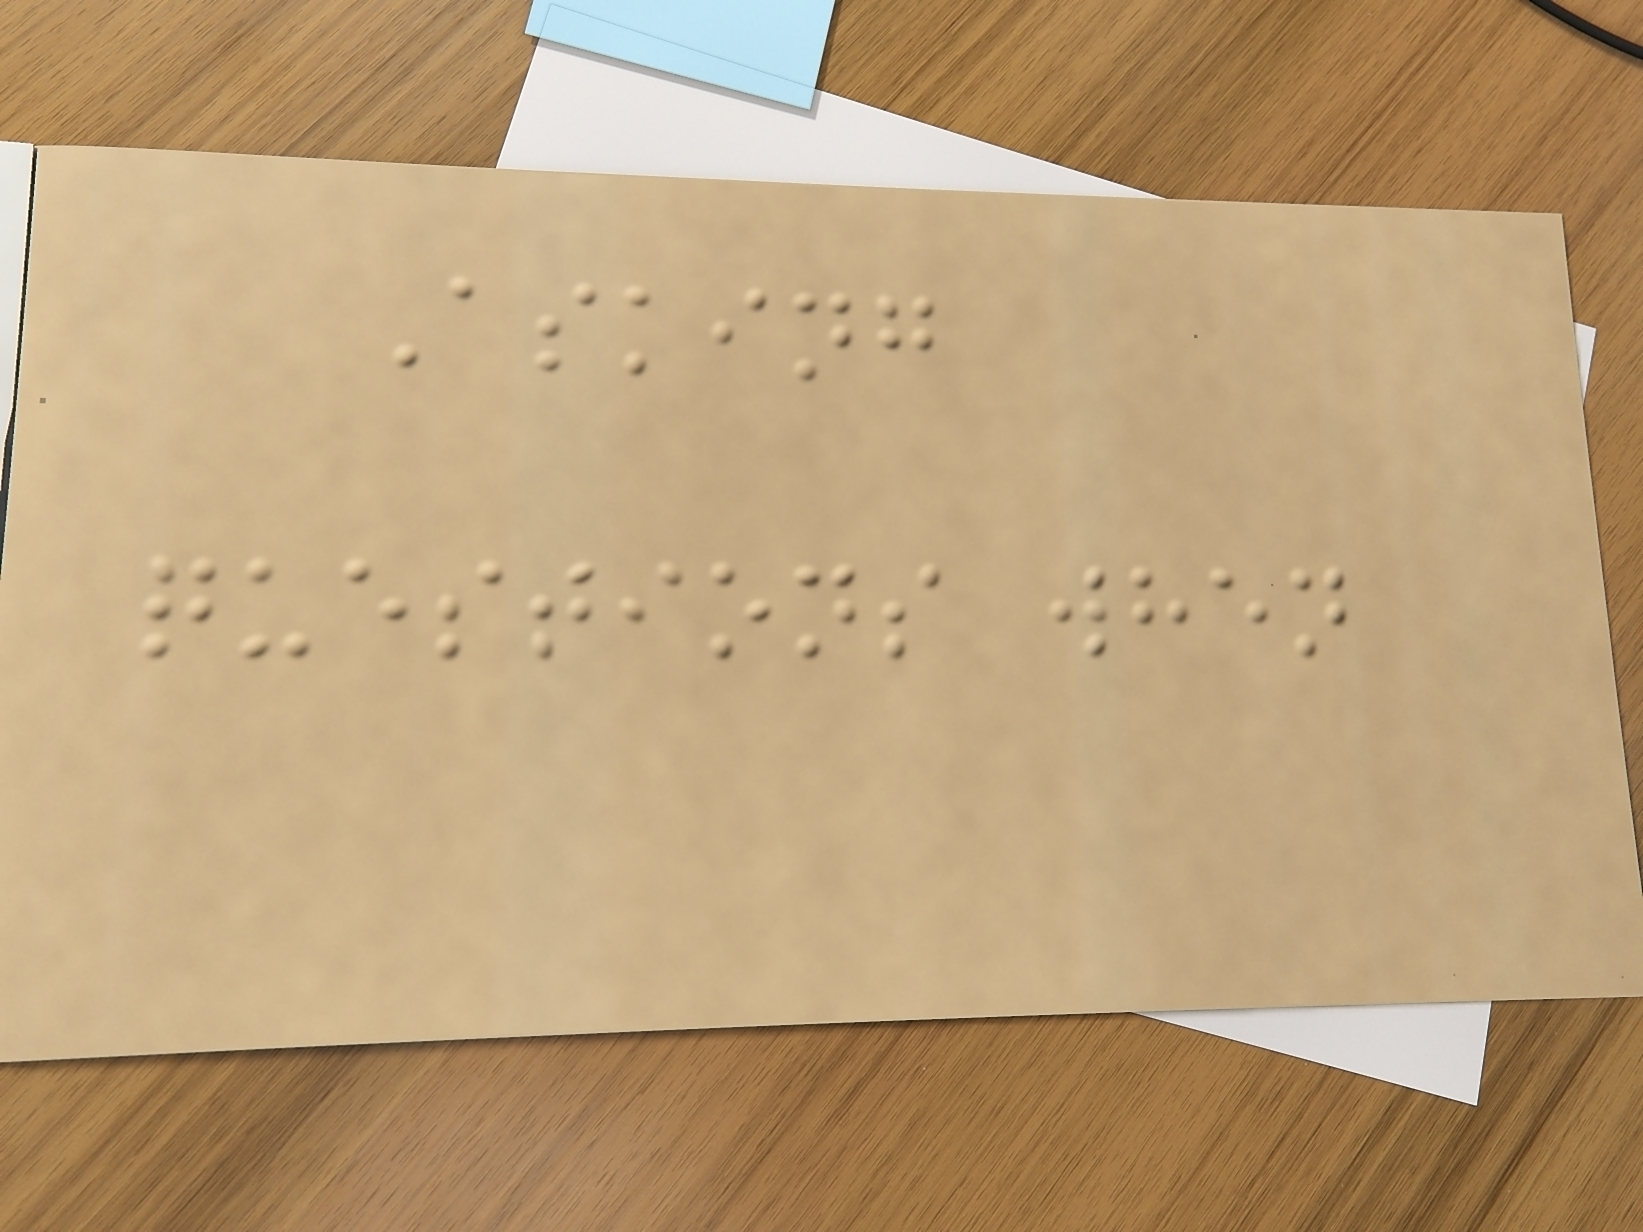Asking
questions when
